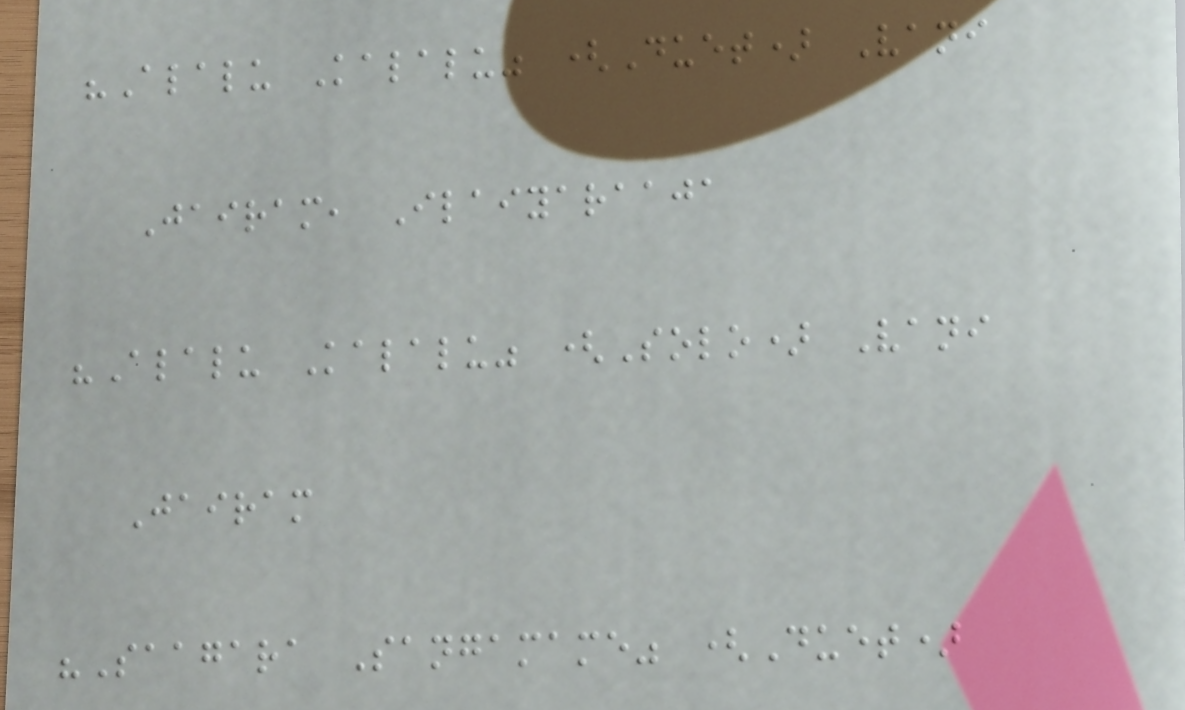"Alalu Kalalu" (Duet) Vani
Jairam, Ilaiyaraaja
"Alalu Kalalu" (Solo) Vani
Jairam
"Saagara Sangamame" (Duet)
